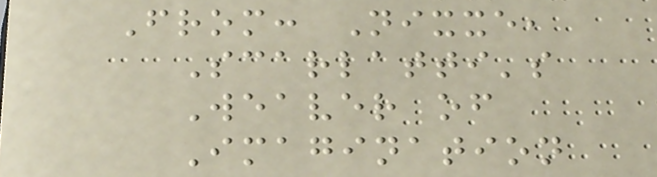From: Nixxe,
Scarlatti's
Weaver of
Imagination
